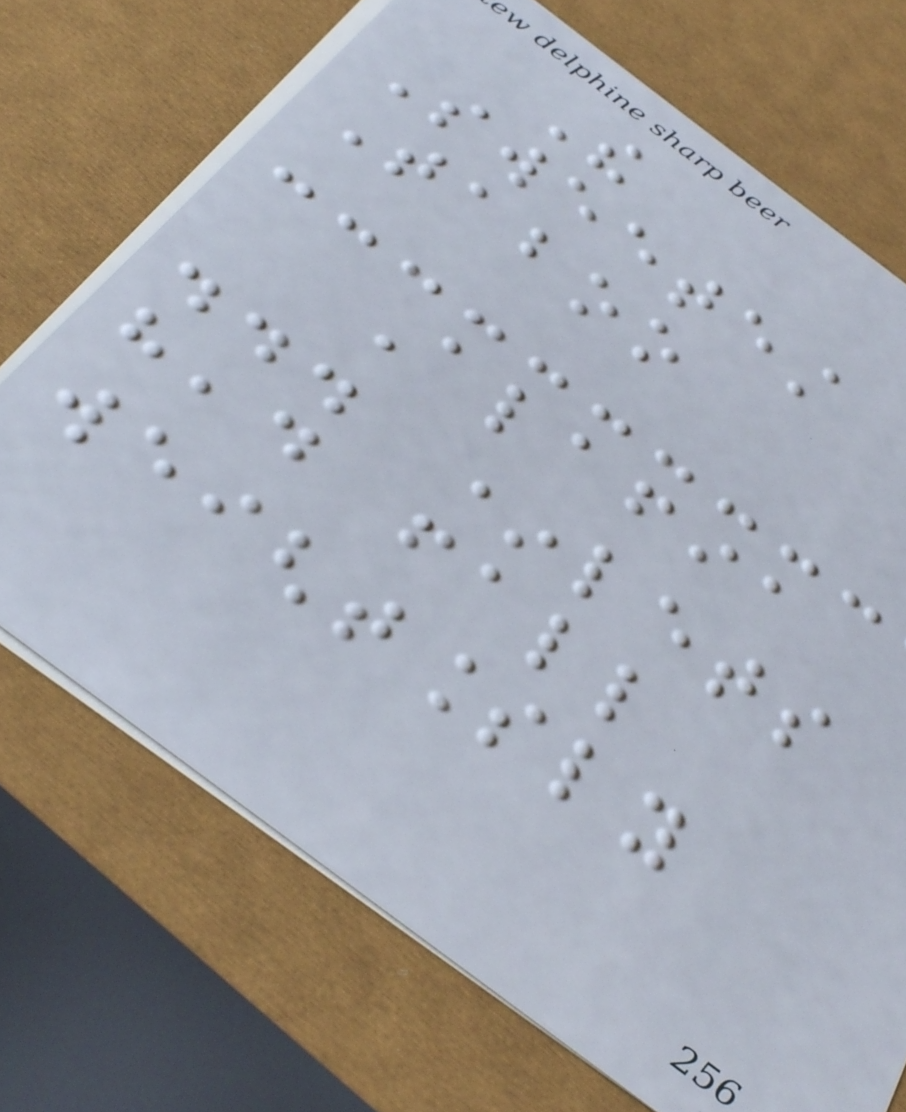The
Sweetest
Taboo
Alafia
... *lets
head fall
weightlessly
